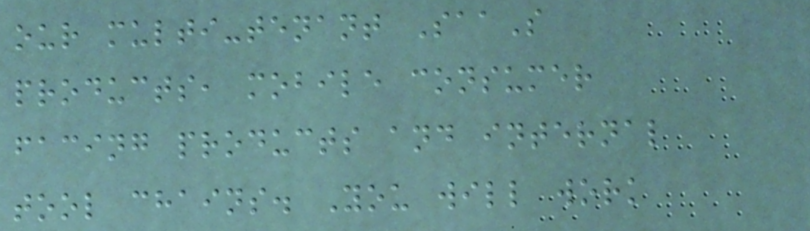our multi-tenant SaaS
products, mobile consumer
facing products and internal
tool chains. You will work
